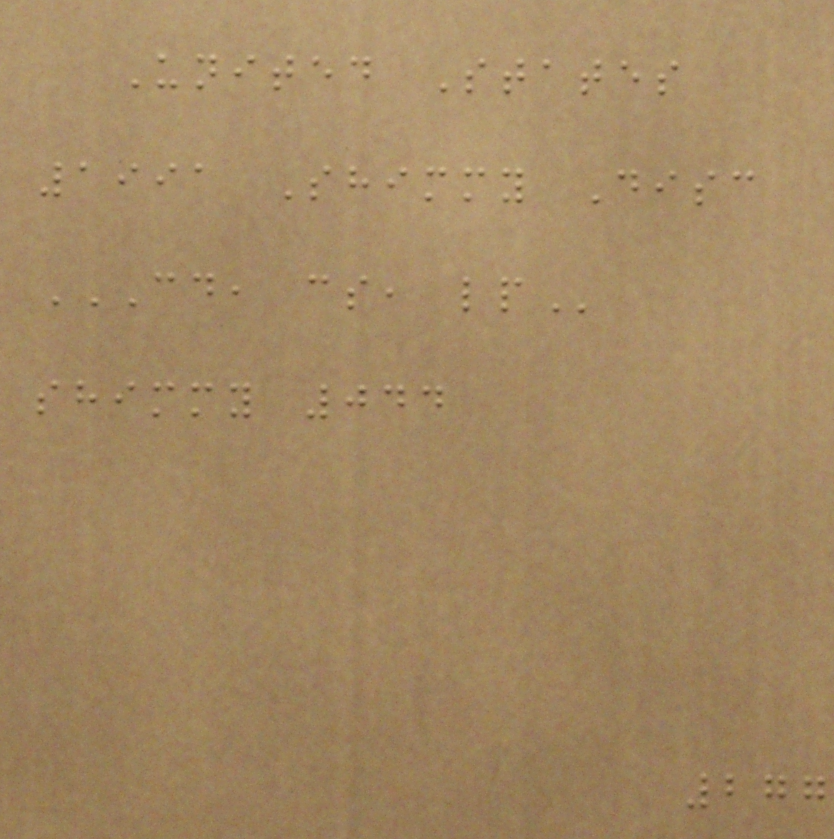United States
1991 Shimmy Disc
CD, CS, LP
shimmy 044
277
